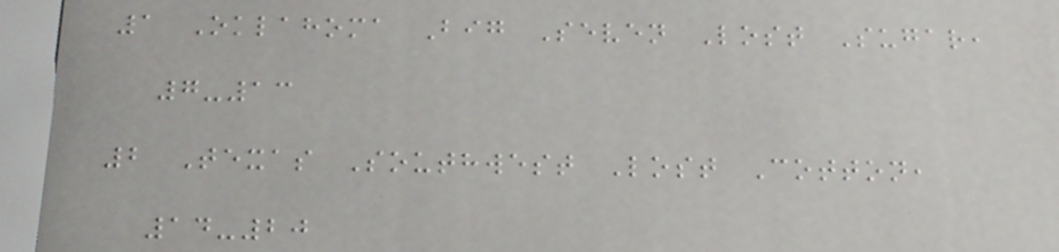1 Oklahoma Big Seven Lost Sugar,
7-13
2 Texas Southwest Lost Cotton,
14-20
